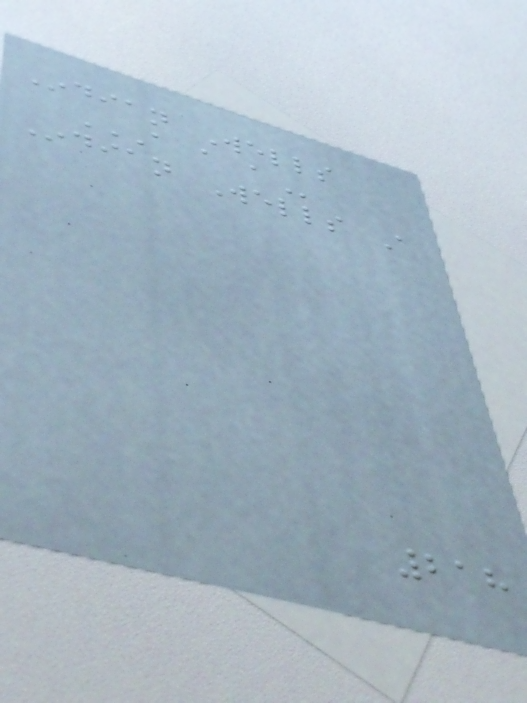Indian Wells
A A A
Indian Wells A
218
